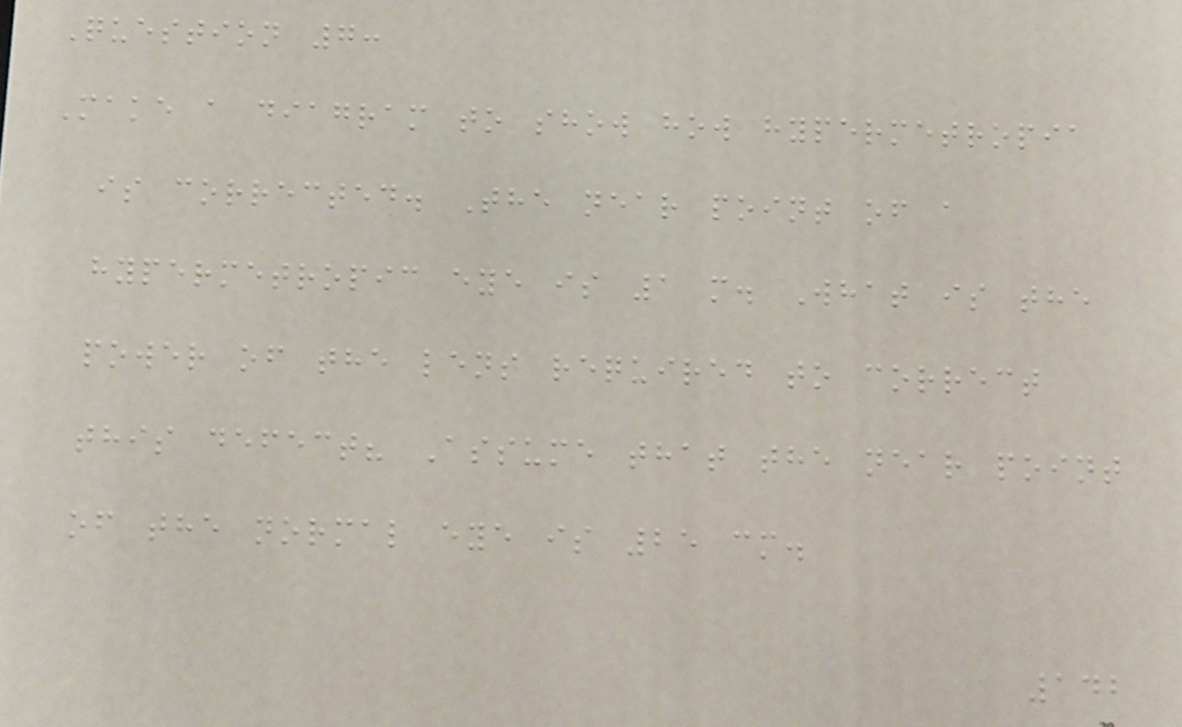Question 7:
Make a diagram to show how hypermetropia
is corrected. The near point of a
hypermetropic eye is 1 m. What is the
power of the lens required to correct
this defect? Assume that the near point
of the normal eye is 25 cm.
142
